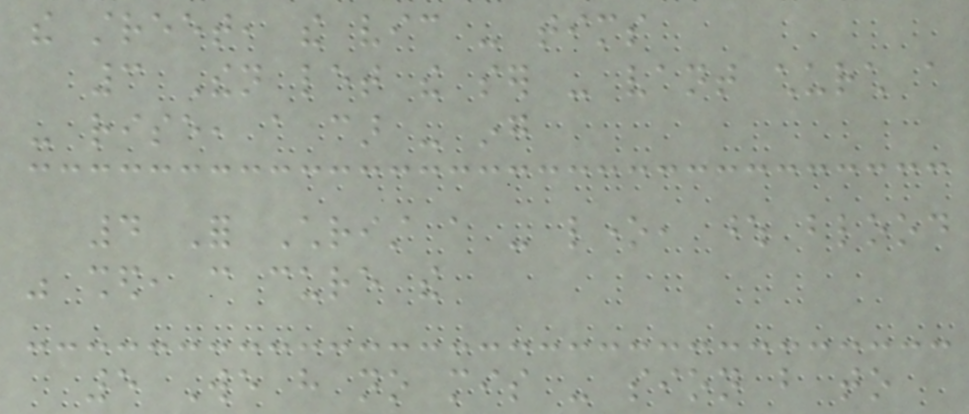the street, the vic - tims
3 Then let the ser - vant church a
- rise, a car - ing
4 For Christ a - lone, whose blood
was shed, can cure the
5 We have no mis - sion but to
